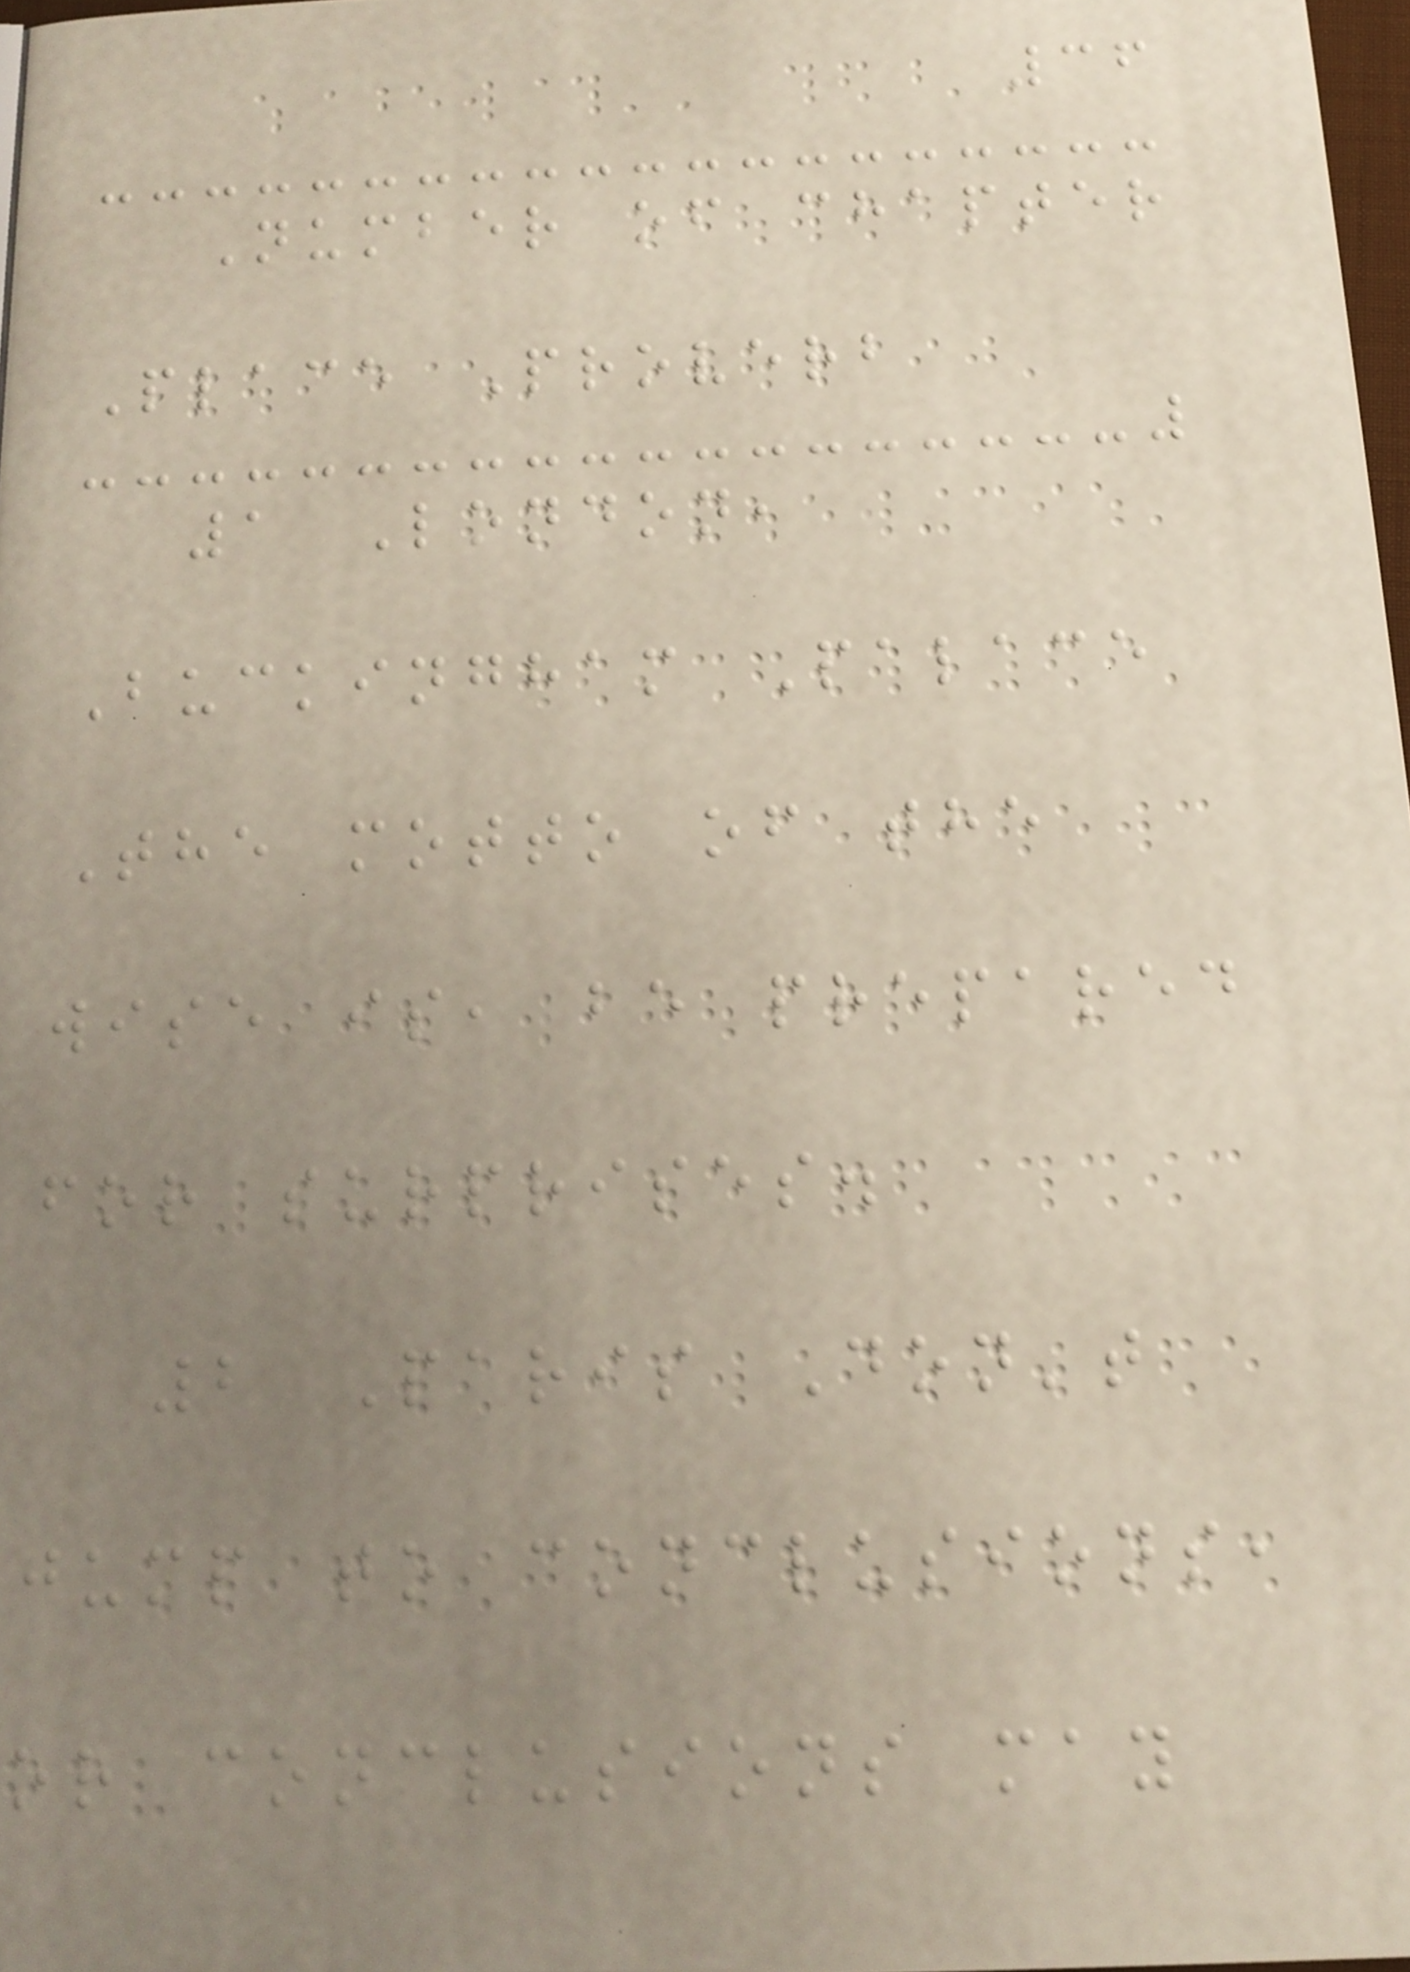36
Number of chapter
Place Proverb
1 London,
Buckingham Palace
The motto of the
wise is, be prepared
for surprises.
2 Paris Don't
jump to conclusions,
or conclusions may
